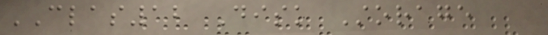CLAS12 Disk Storage
